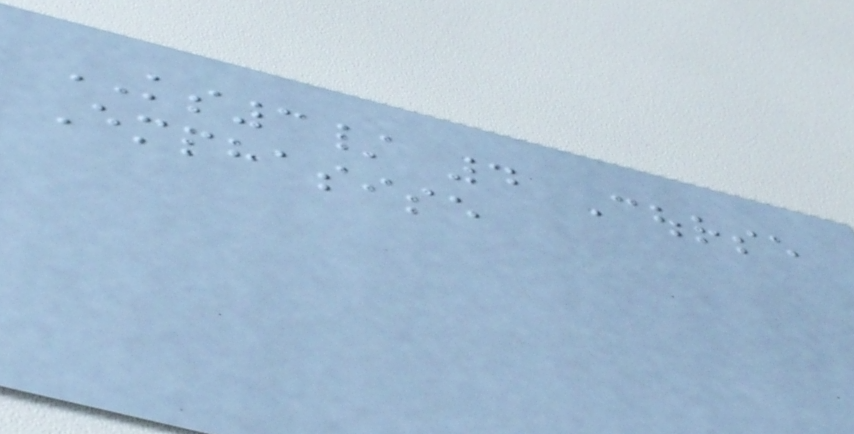KS3/ 4 Course
Emphasise
